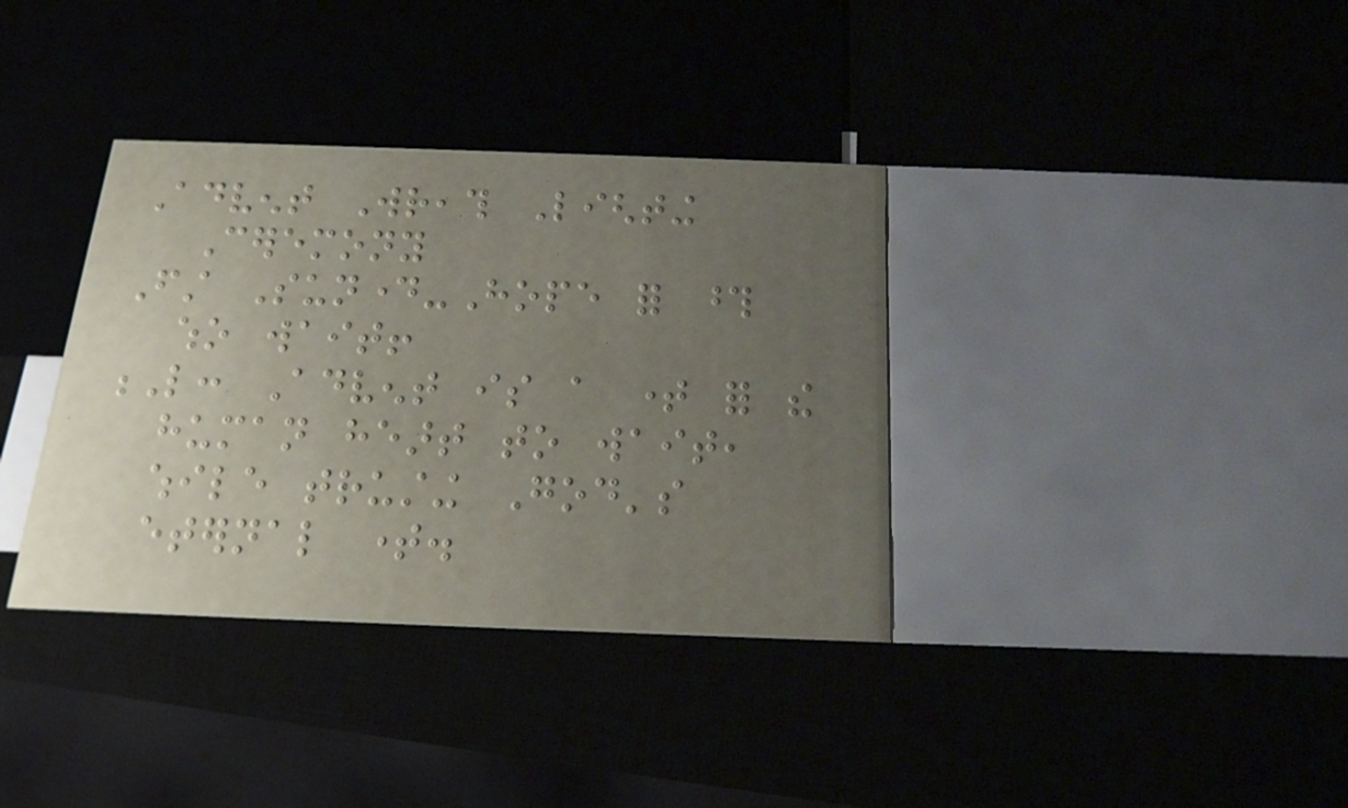Advent Wreath Lighting
Ceremony
First Sunday-Hope for those
who wait!
L: Advent is a time for the
human heart to wait,
while trusting God's
eternal time.
